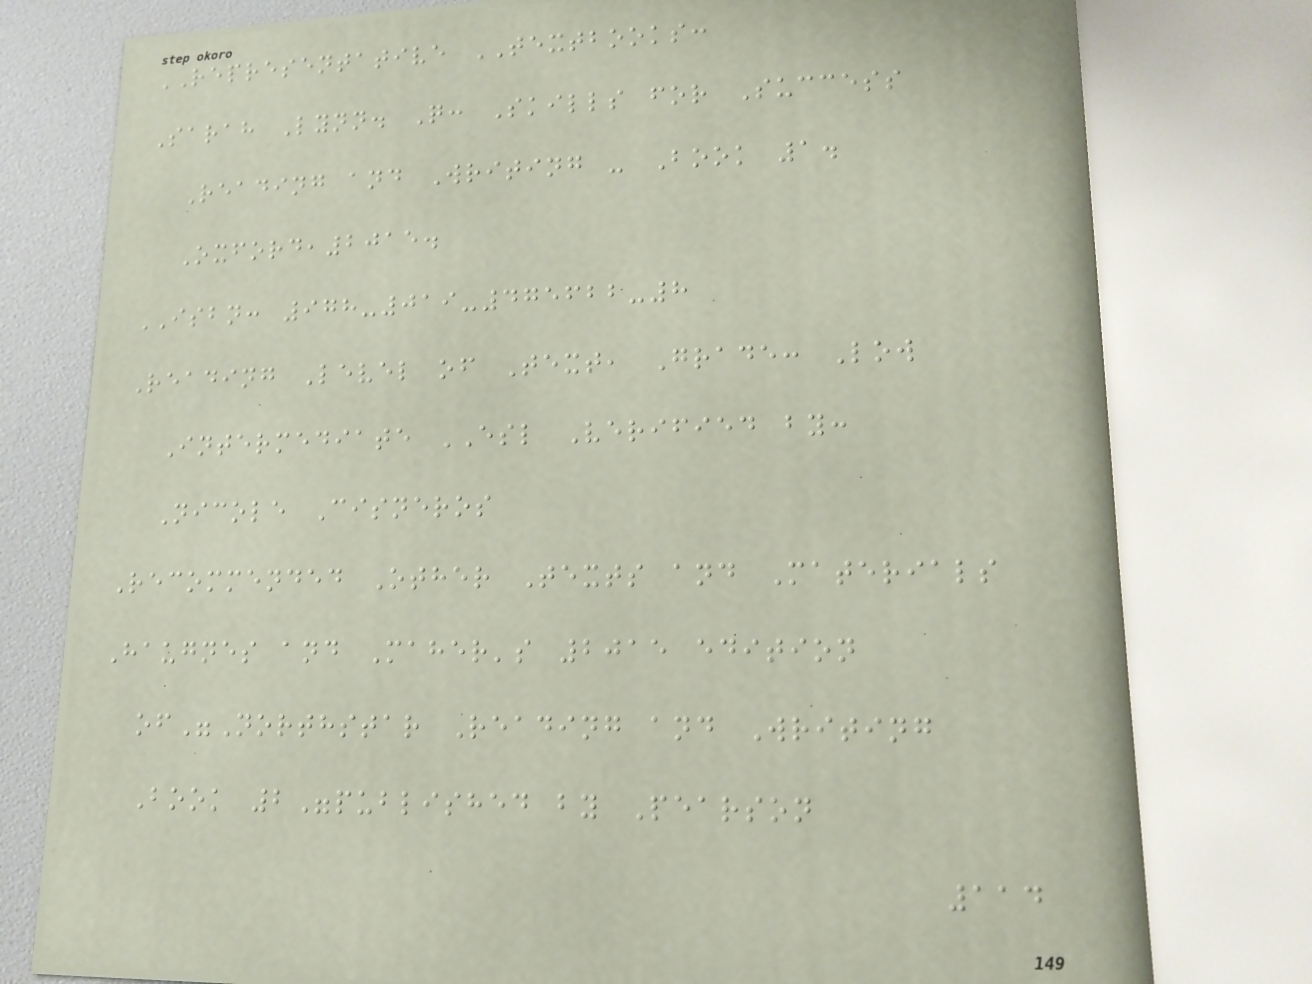REPRESENTATIVE TEXTBOOKS:
Sarah Lynn. Q: Skills for Success
Reading and Writing - Book 1.
Oxford,2015.
ISBN: 978-019-475622-8
Reading Level of Text, Grade: Low
Intermediate ESL Verified by:
Nicole Cisneros
Recommended Other Texts and Materials
Haugnes and Maher's 2015 edition
of"Northstar Reading and Writing
Book 2"published by Pearson
114
